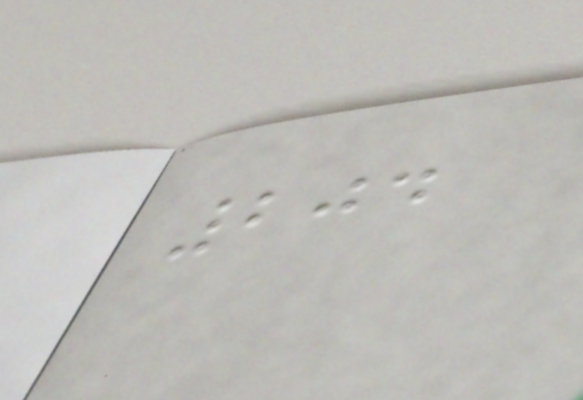204
